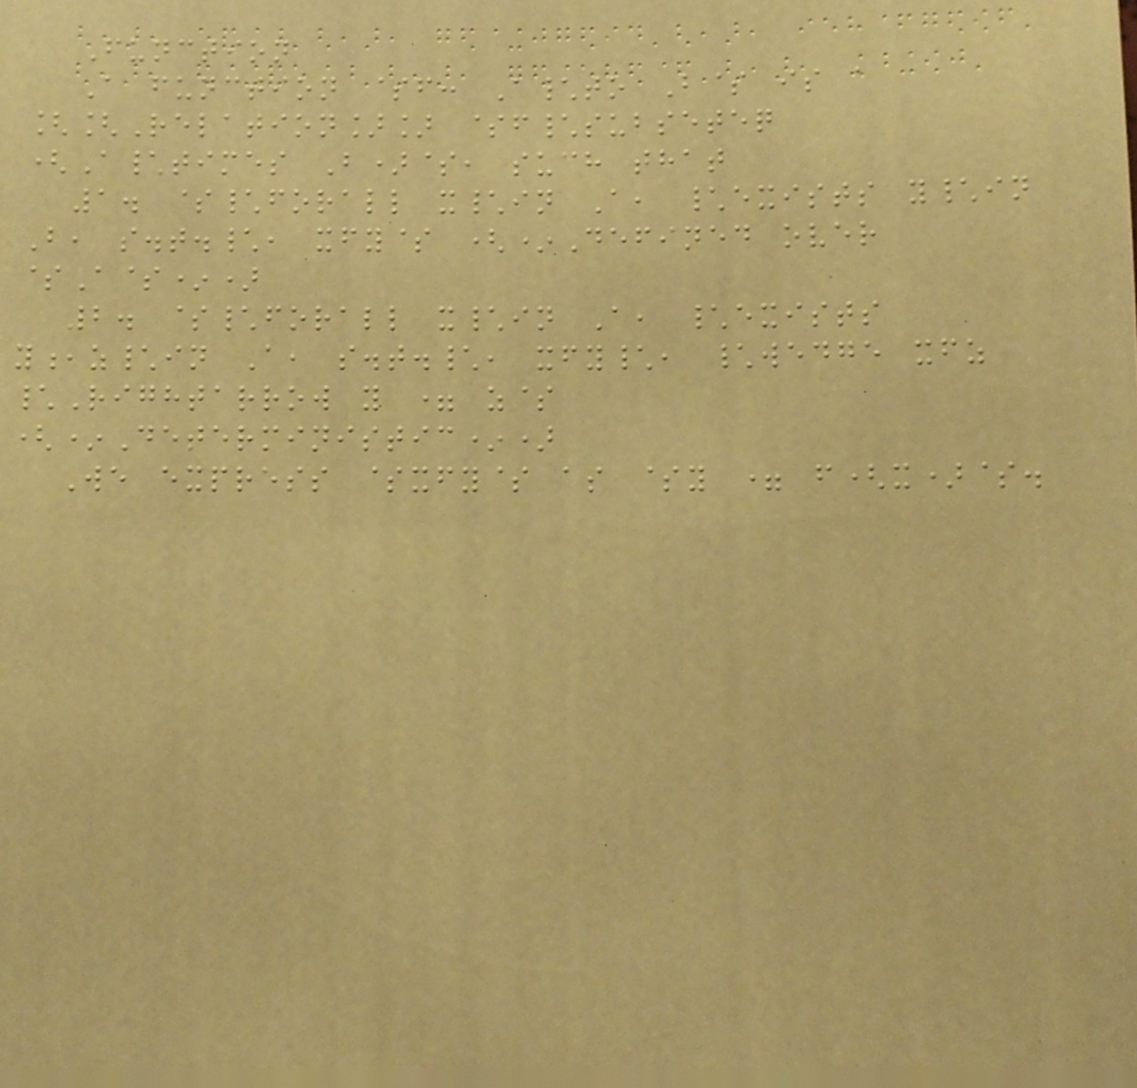Function
A function $f: A\to B$ is a
[[Relation]] $f\subseteq
(A\times B)$, such that
1. $\forall x\in A, \exists y\in
B, s.t.\, xfy$ (*Defined over
$A$*)
2. $\forall x\in A, \exists
y,z\in A, s.t.\, xfy\, \wedge xfz
\Rightarrow y = z$
(*Deterministic*)
We express $xfy$ as $y = f(x)$.
